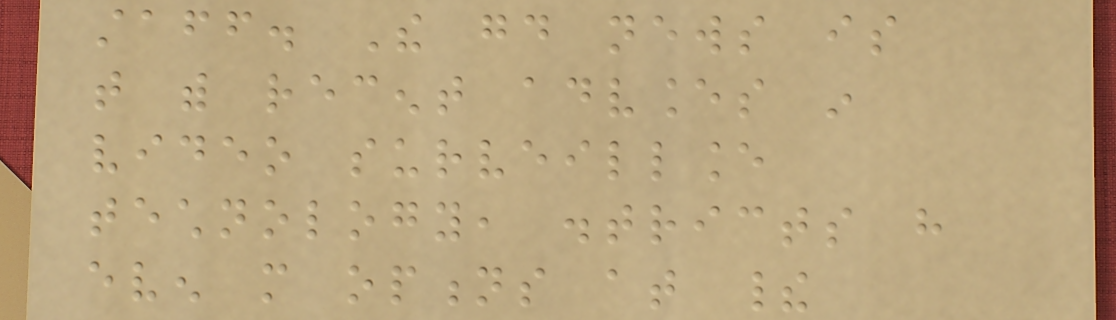staff. The good news is
that with recent advances in
video surveillance
technology, districts have
even more options at their
